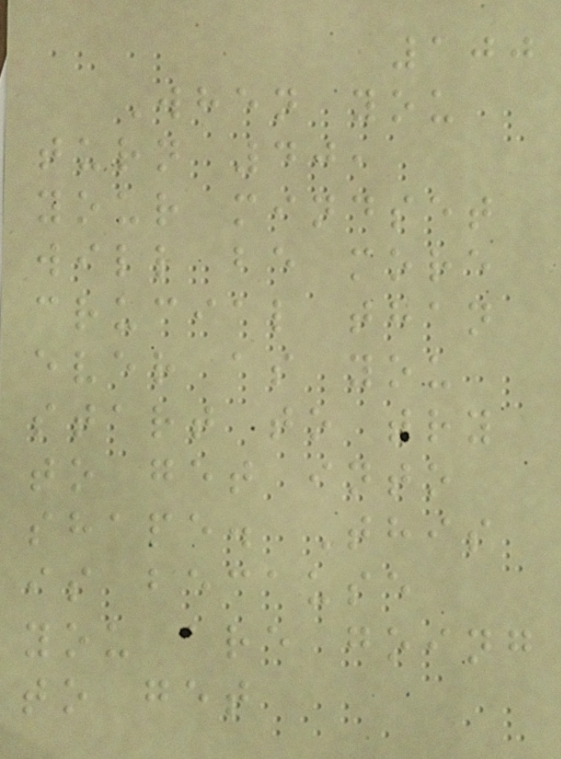100
When you
turn 40,
your mindset
will be more
crucial than
ever as you
start to try
to get into
shape. This
is because
you are going
to get
